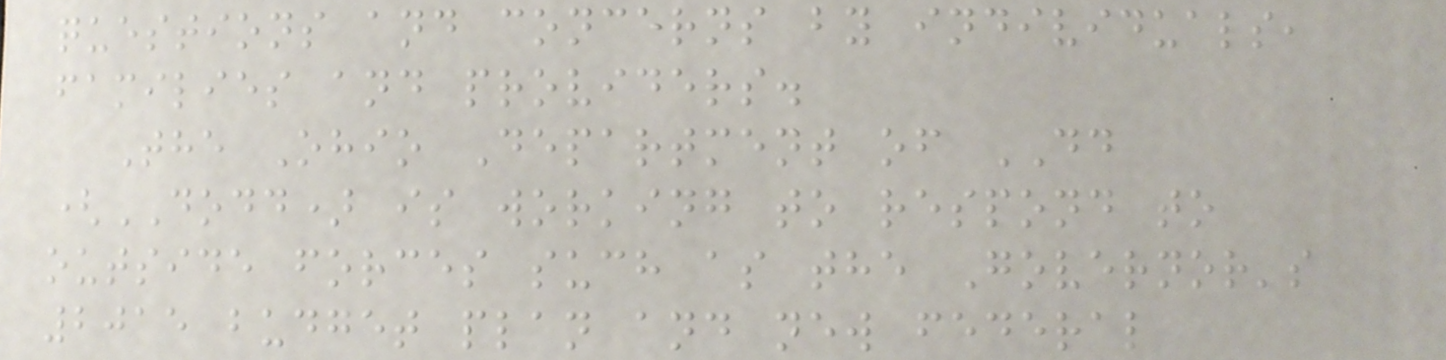questions and concerns by individuals,
families and providers.
The Ohio Department of DD
(DODD) is working to respond to
outside forces such as the Governor's
2015 budget plan and new federal
